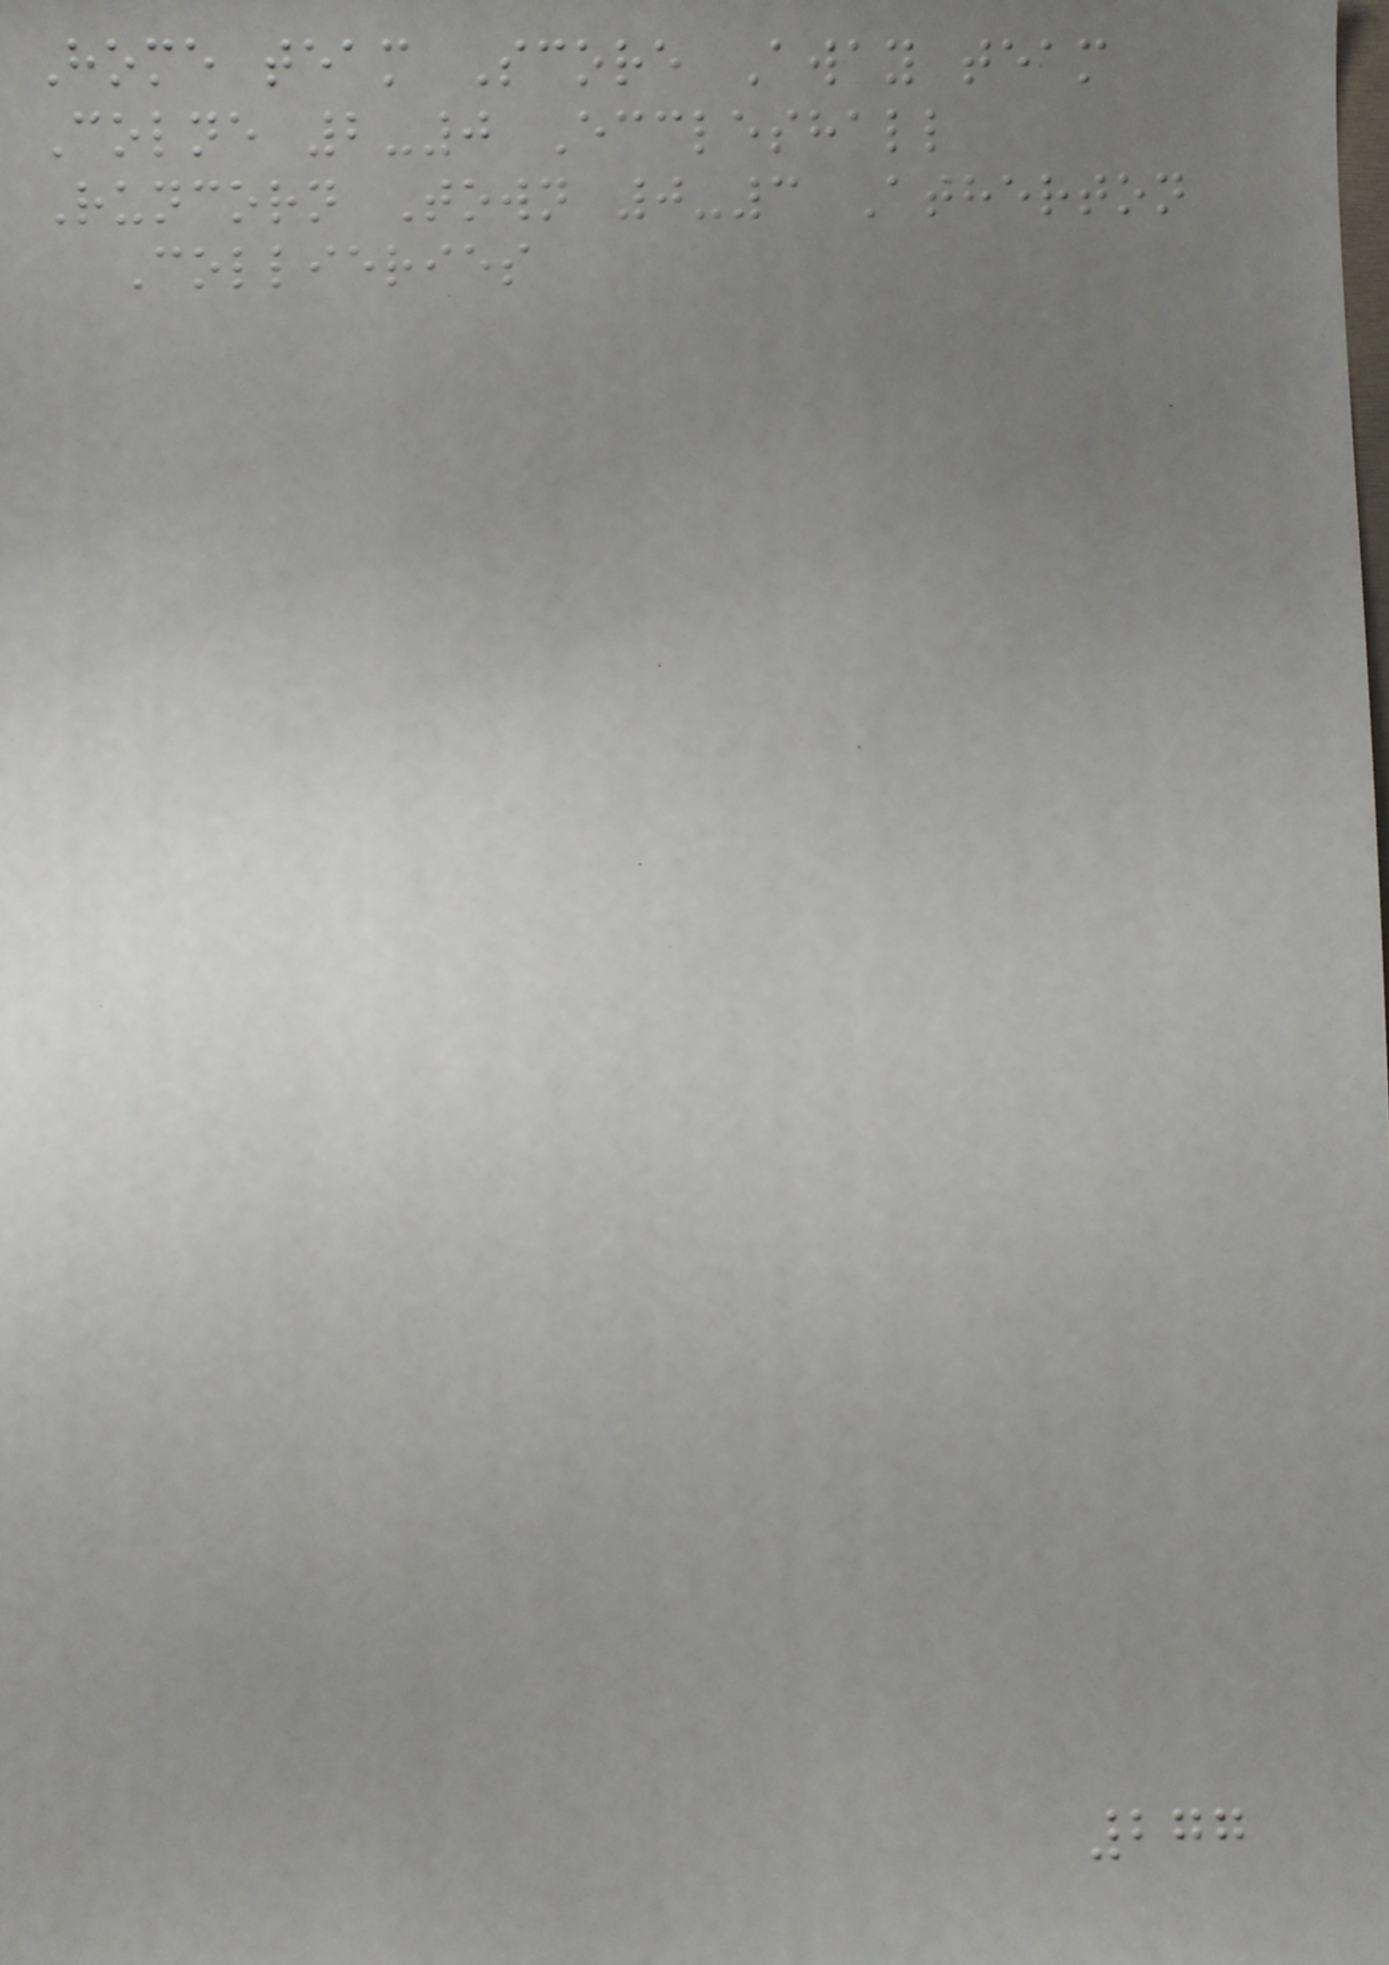Home team Score Away team
Colne 2-0 Eccleshall
Runcorn Town 0-3 Atherton
Collieries
277
